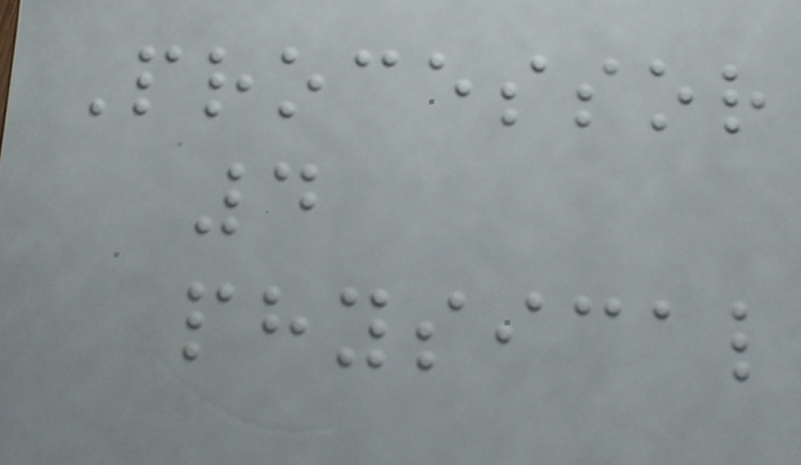Processor
4
physical
